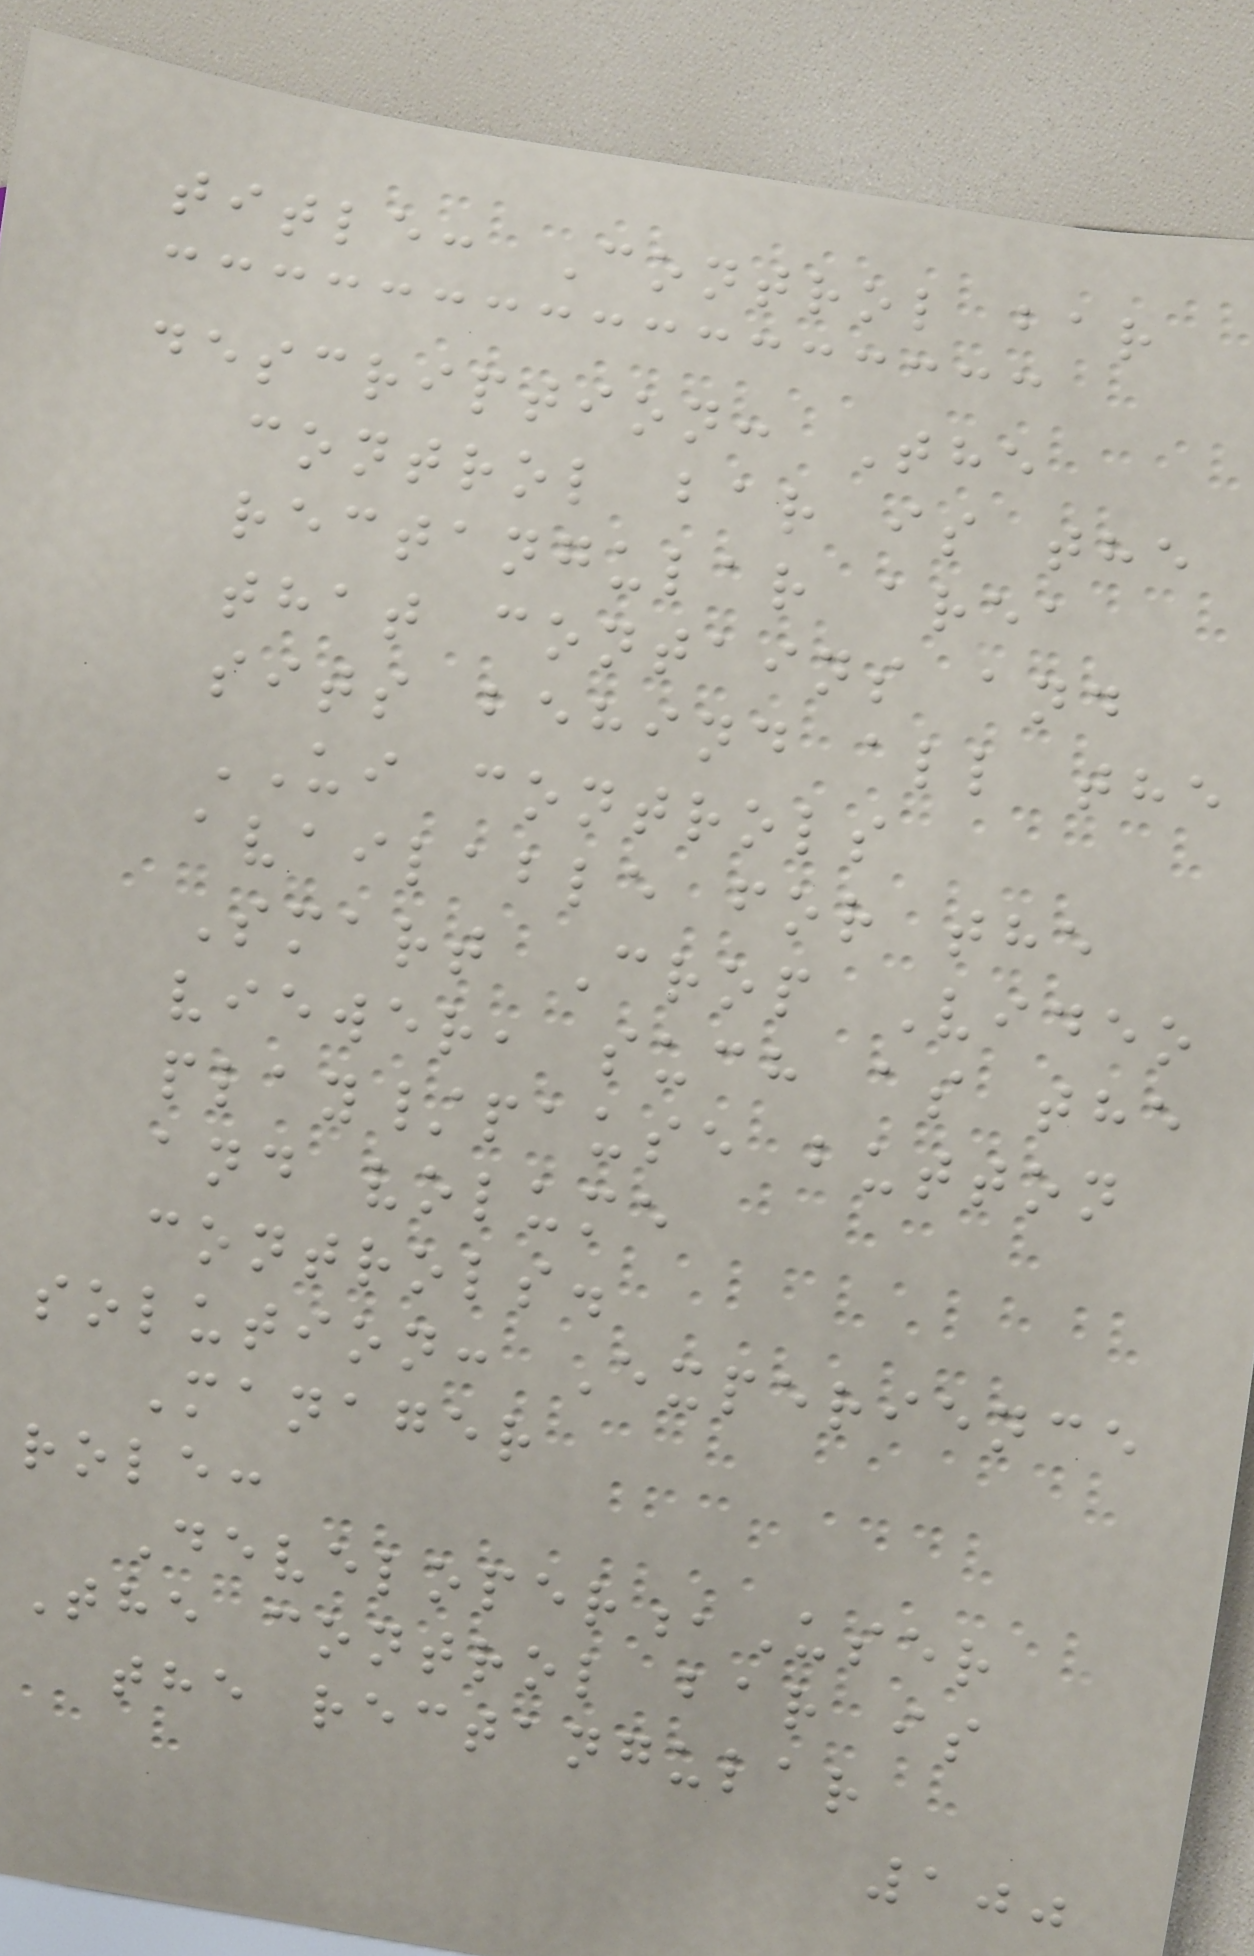title: Control bar
description: The
control bar is the
rectangular area
that contains and
sits behind all the
UI controls
available for the
Smart Crop Video
viewer, such as the
play/pause button
and volume
controls.
solution: Experience
Manager
role:
Developer,User
The control bar is
the rectangular
100
